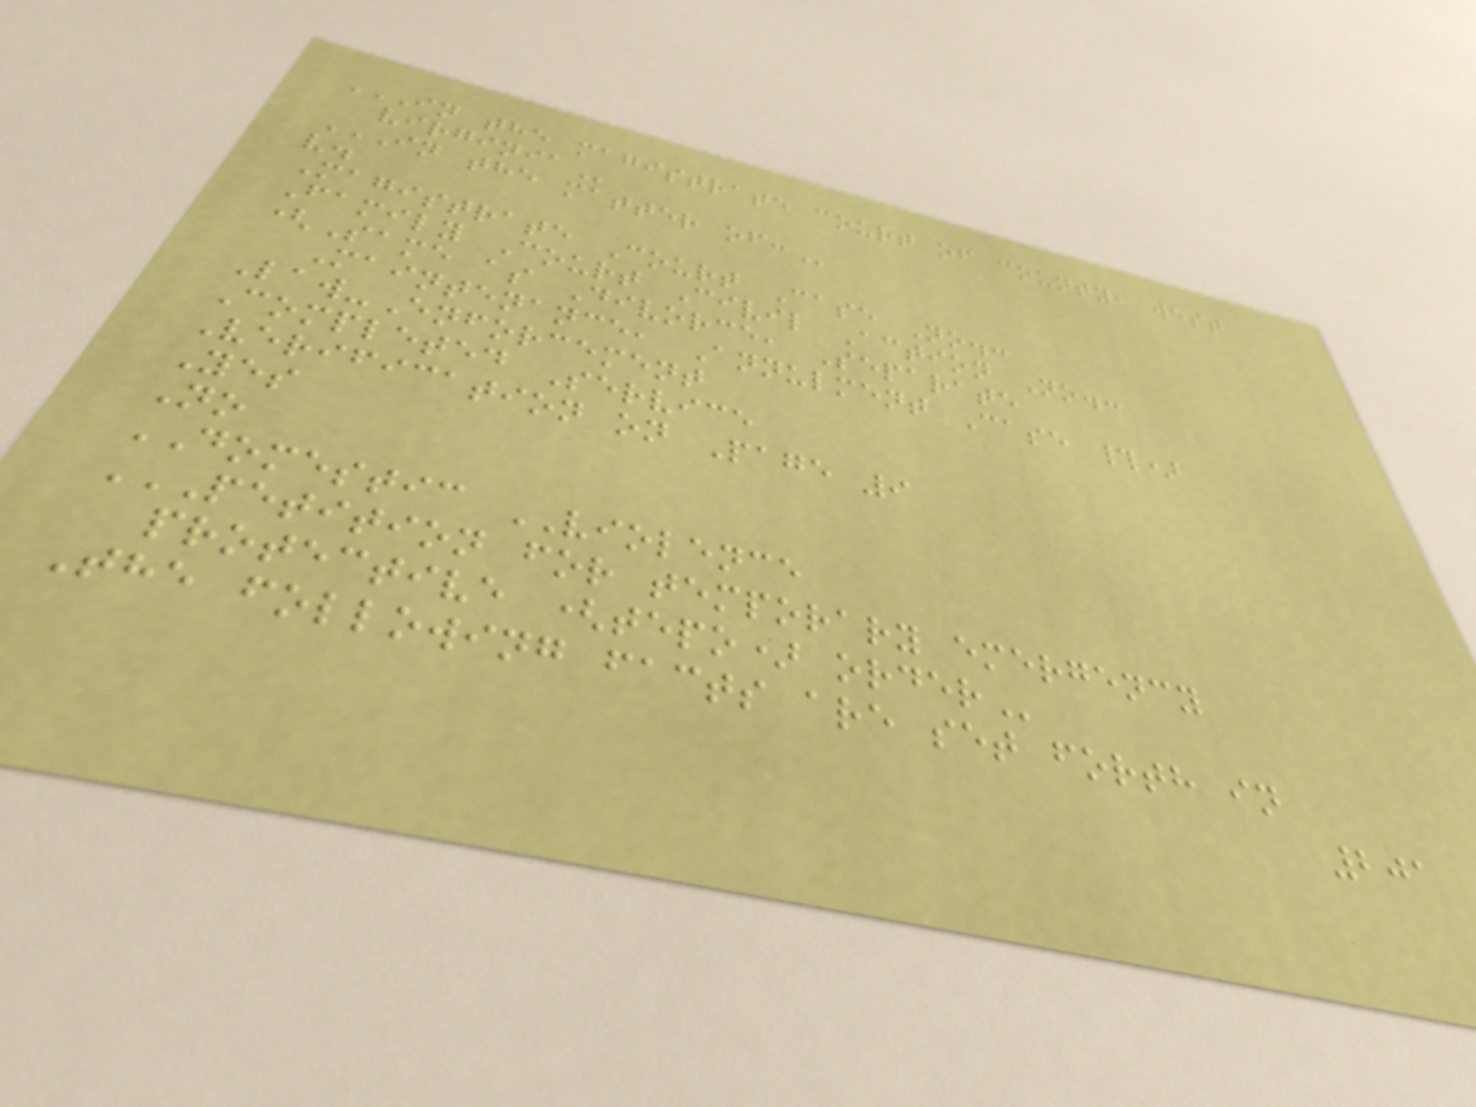IN THE MAGISTRATE COURT OF COUNTY, WEST
VIRGINIA
IN THE MATTER OF:
v.
Magistrate Court Case No.:
Family Court Civil Action No.:
(Same as Divorce, Separate
Maintenance, Annulment Case #)
Law-Enforcement
Completed Service
Verification on Page 9
Yes
No
DOMESTIC VIOLENCE
PETITION FOR TEMPORARY EMERGENCY
PROTECTIVE (TEPO) ORDER
The following facts are set forth in
201
